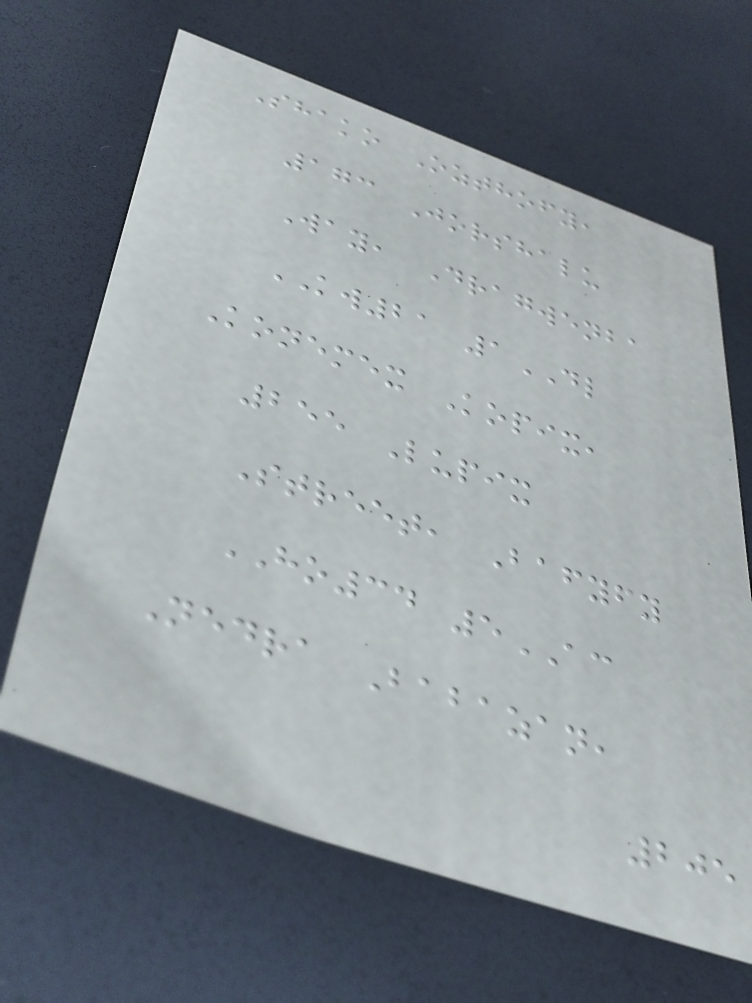Shako Ozthofy,
173 Jorshalu
Way, Dragwenba
KW21 1DL
Konemex Kopix,
255 Lupix
Street, Bafyfy
HO34 5AC
Nedra Babazan,
205
